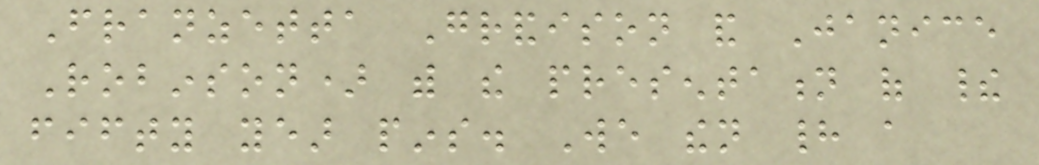Franzetta Grandison and Janice
Robinson) with the presentation of their
fifty year pins. We then had a
